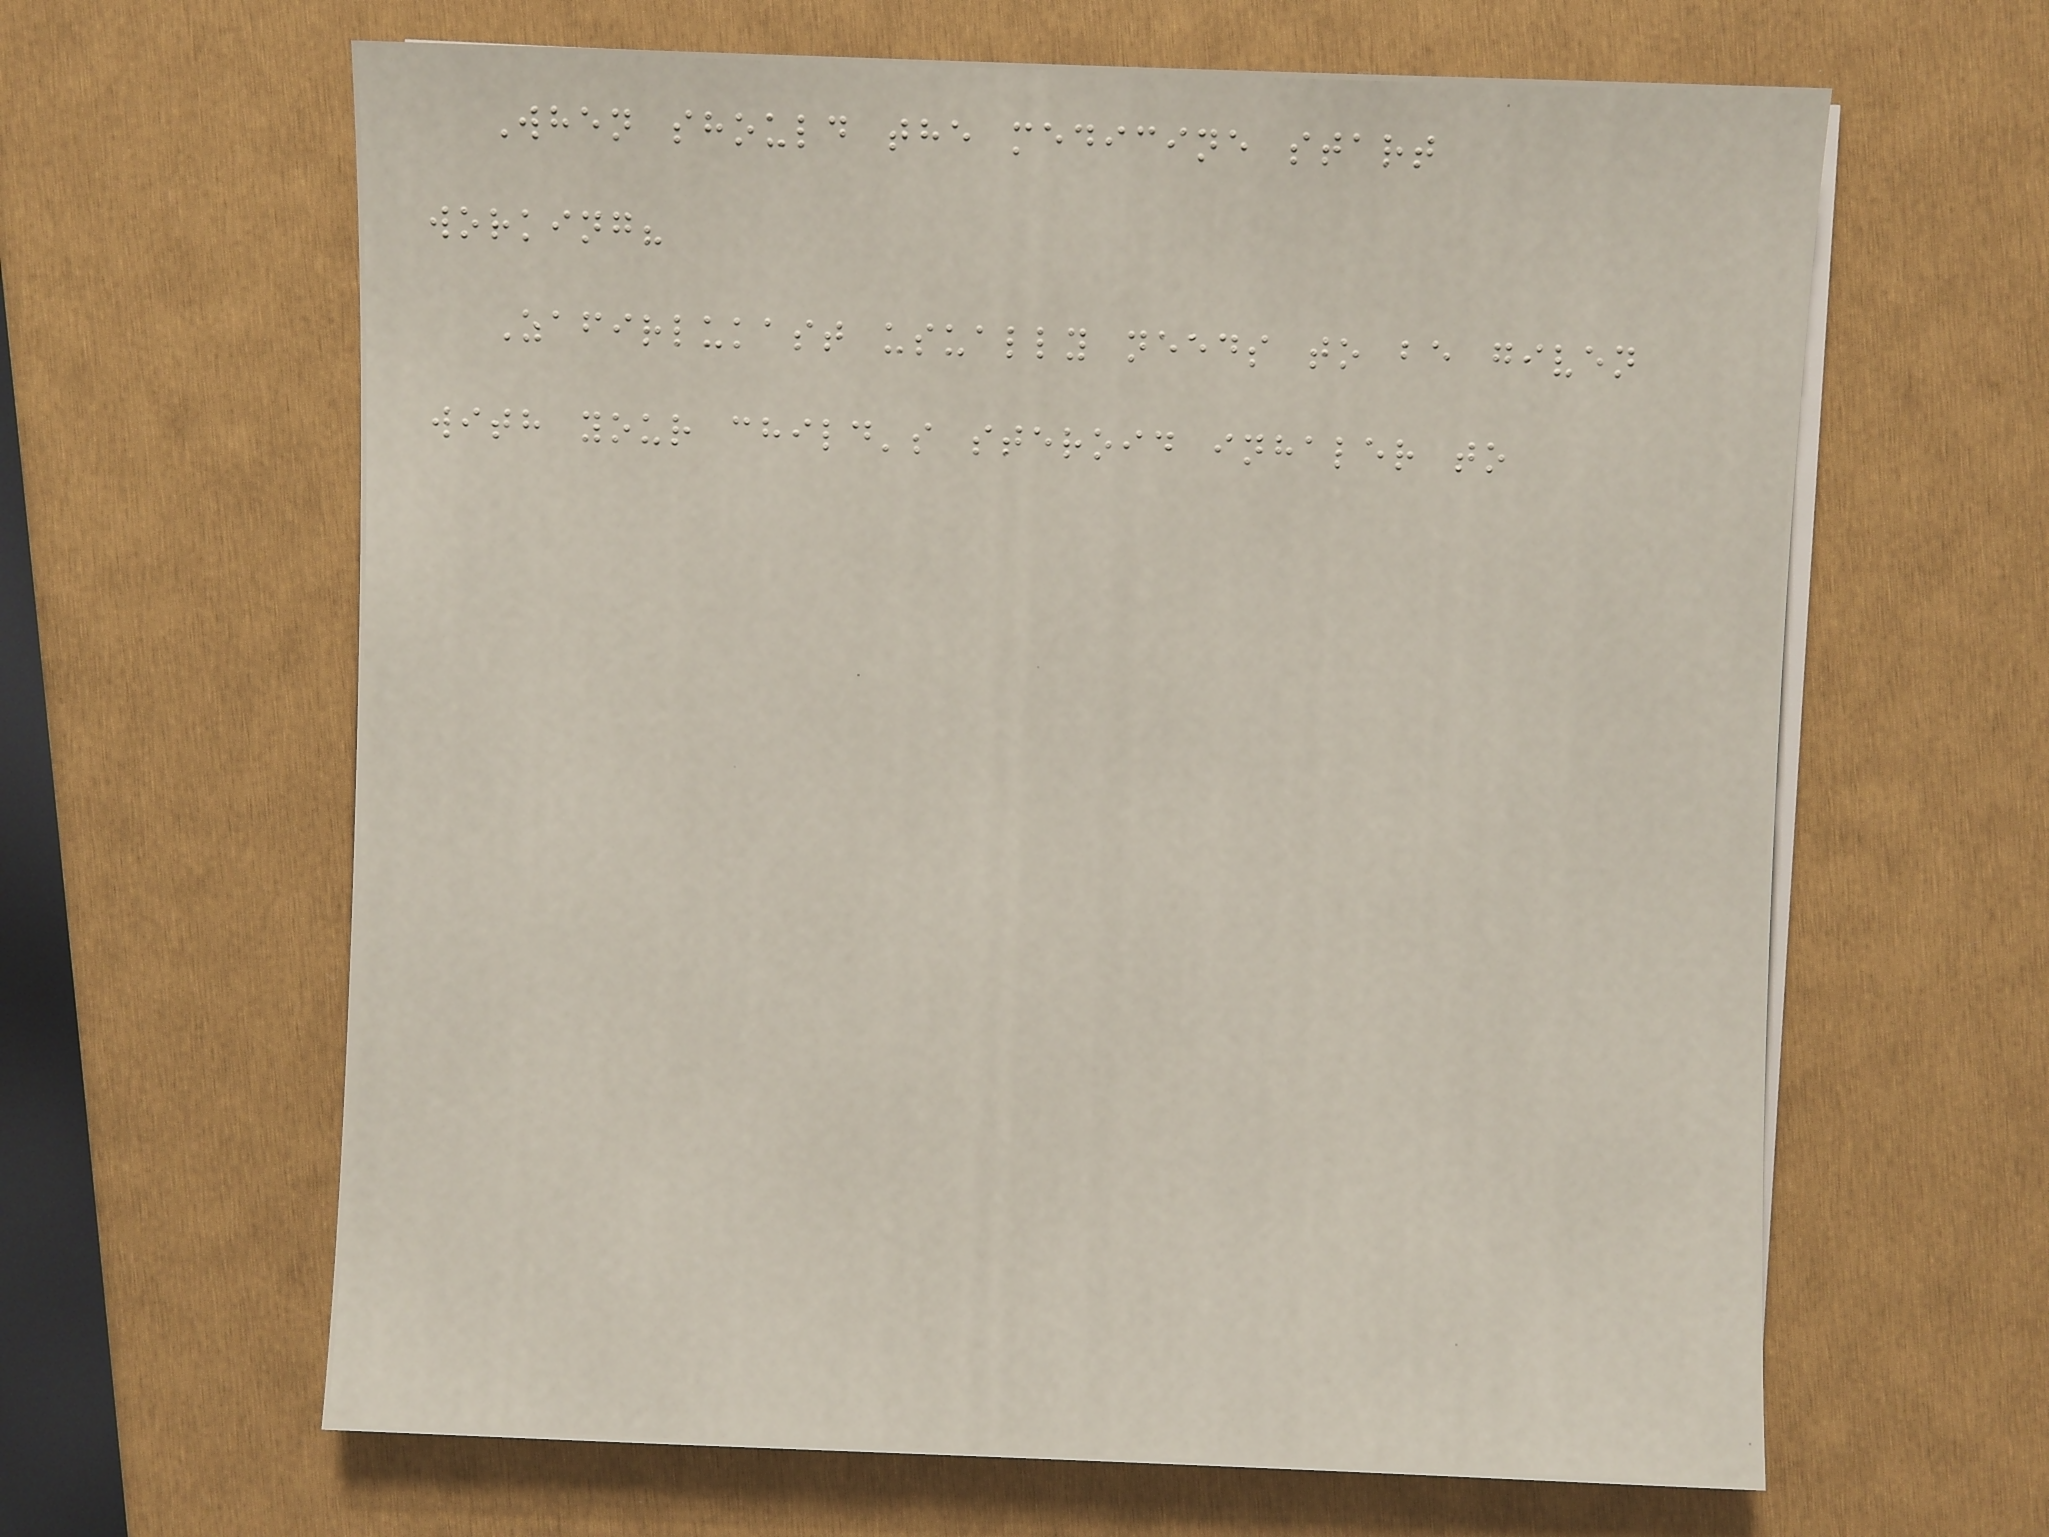When should the medicine start
working?
Zafirlukast usually needs to be given
with your child's steroid inhaler to
